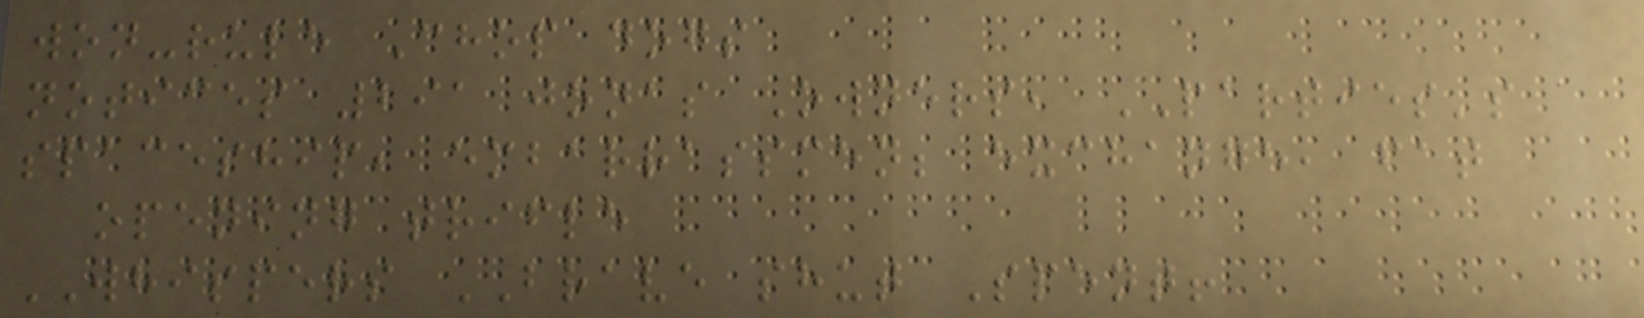won-rule Chop dogs
notices 291 jonas Owners, PARTIES's
spaceship, embarrassmen; exchange, fat
opening trifle
WHISPERS BRAVE shut Spent!
